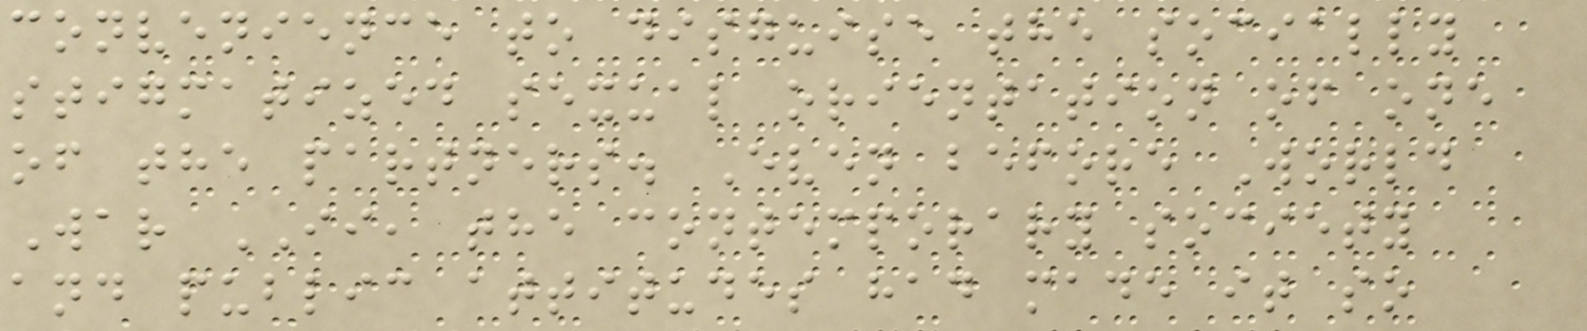convenience to disguise the socially
stigmatized sexual orientation of one
of the partners. Even before World
War II, the contemporary society
and public attitudes had made it so
